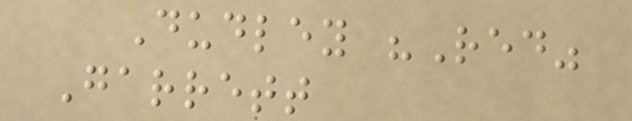Dudley "Red"
Garrett
